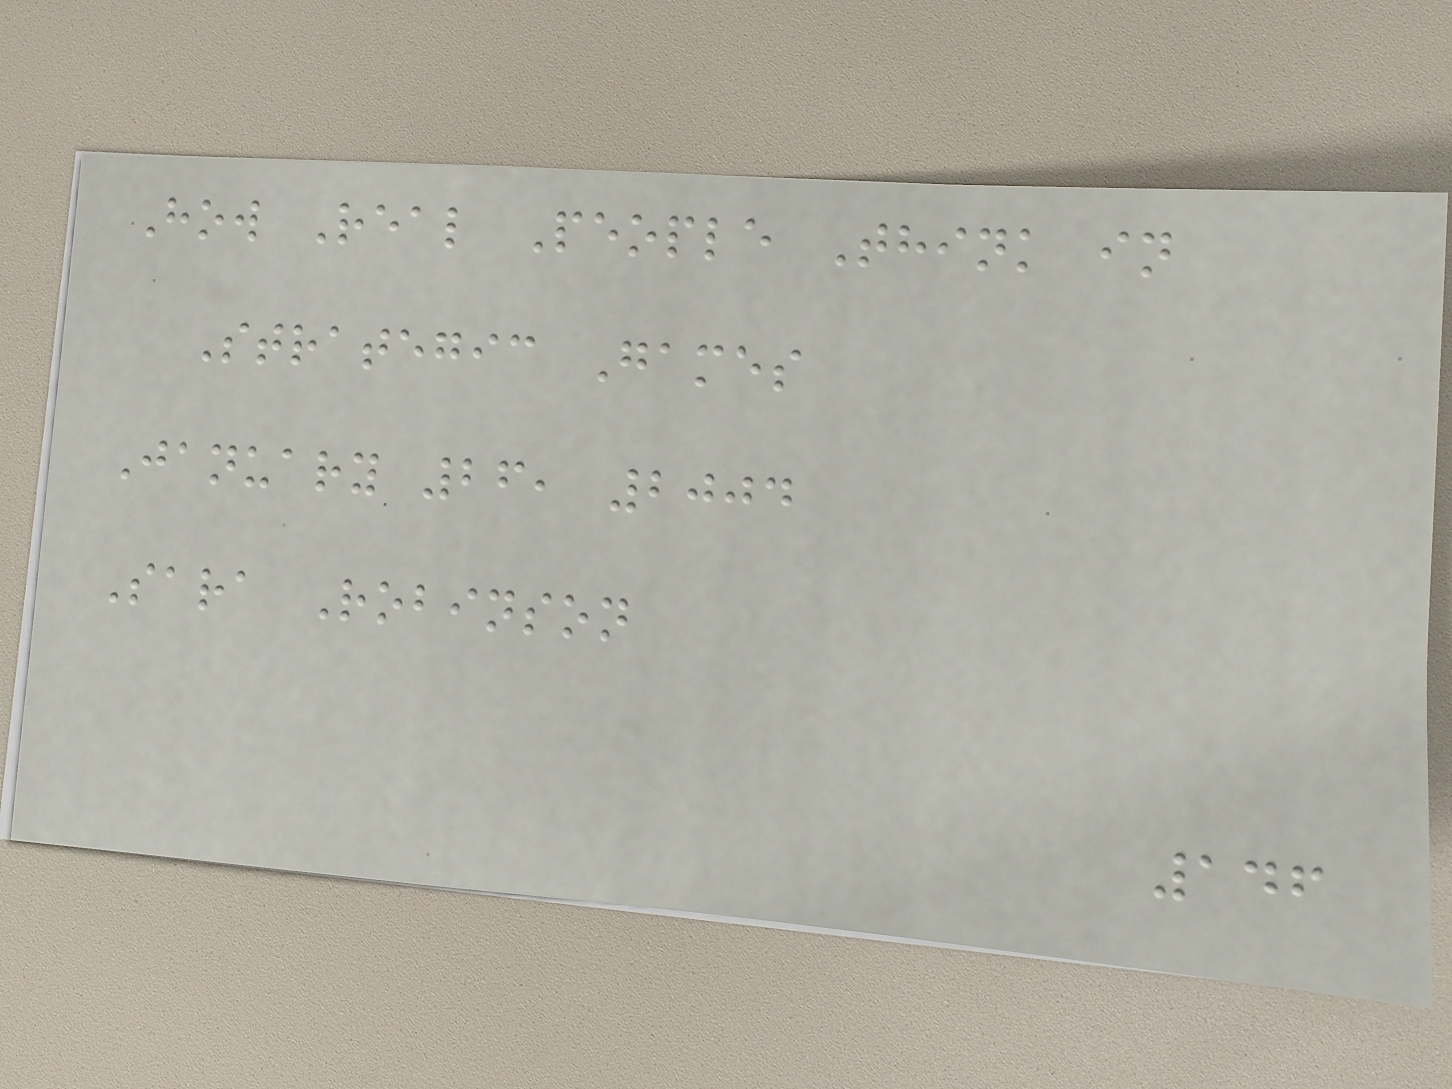How Real People Think in
Strategic Games
January 26, 2004
Sara Robinson
146
